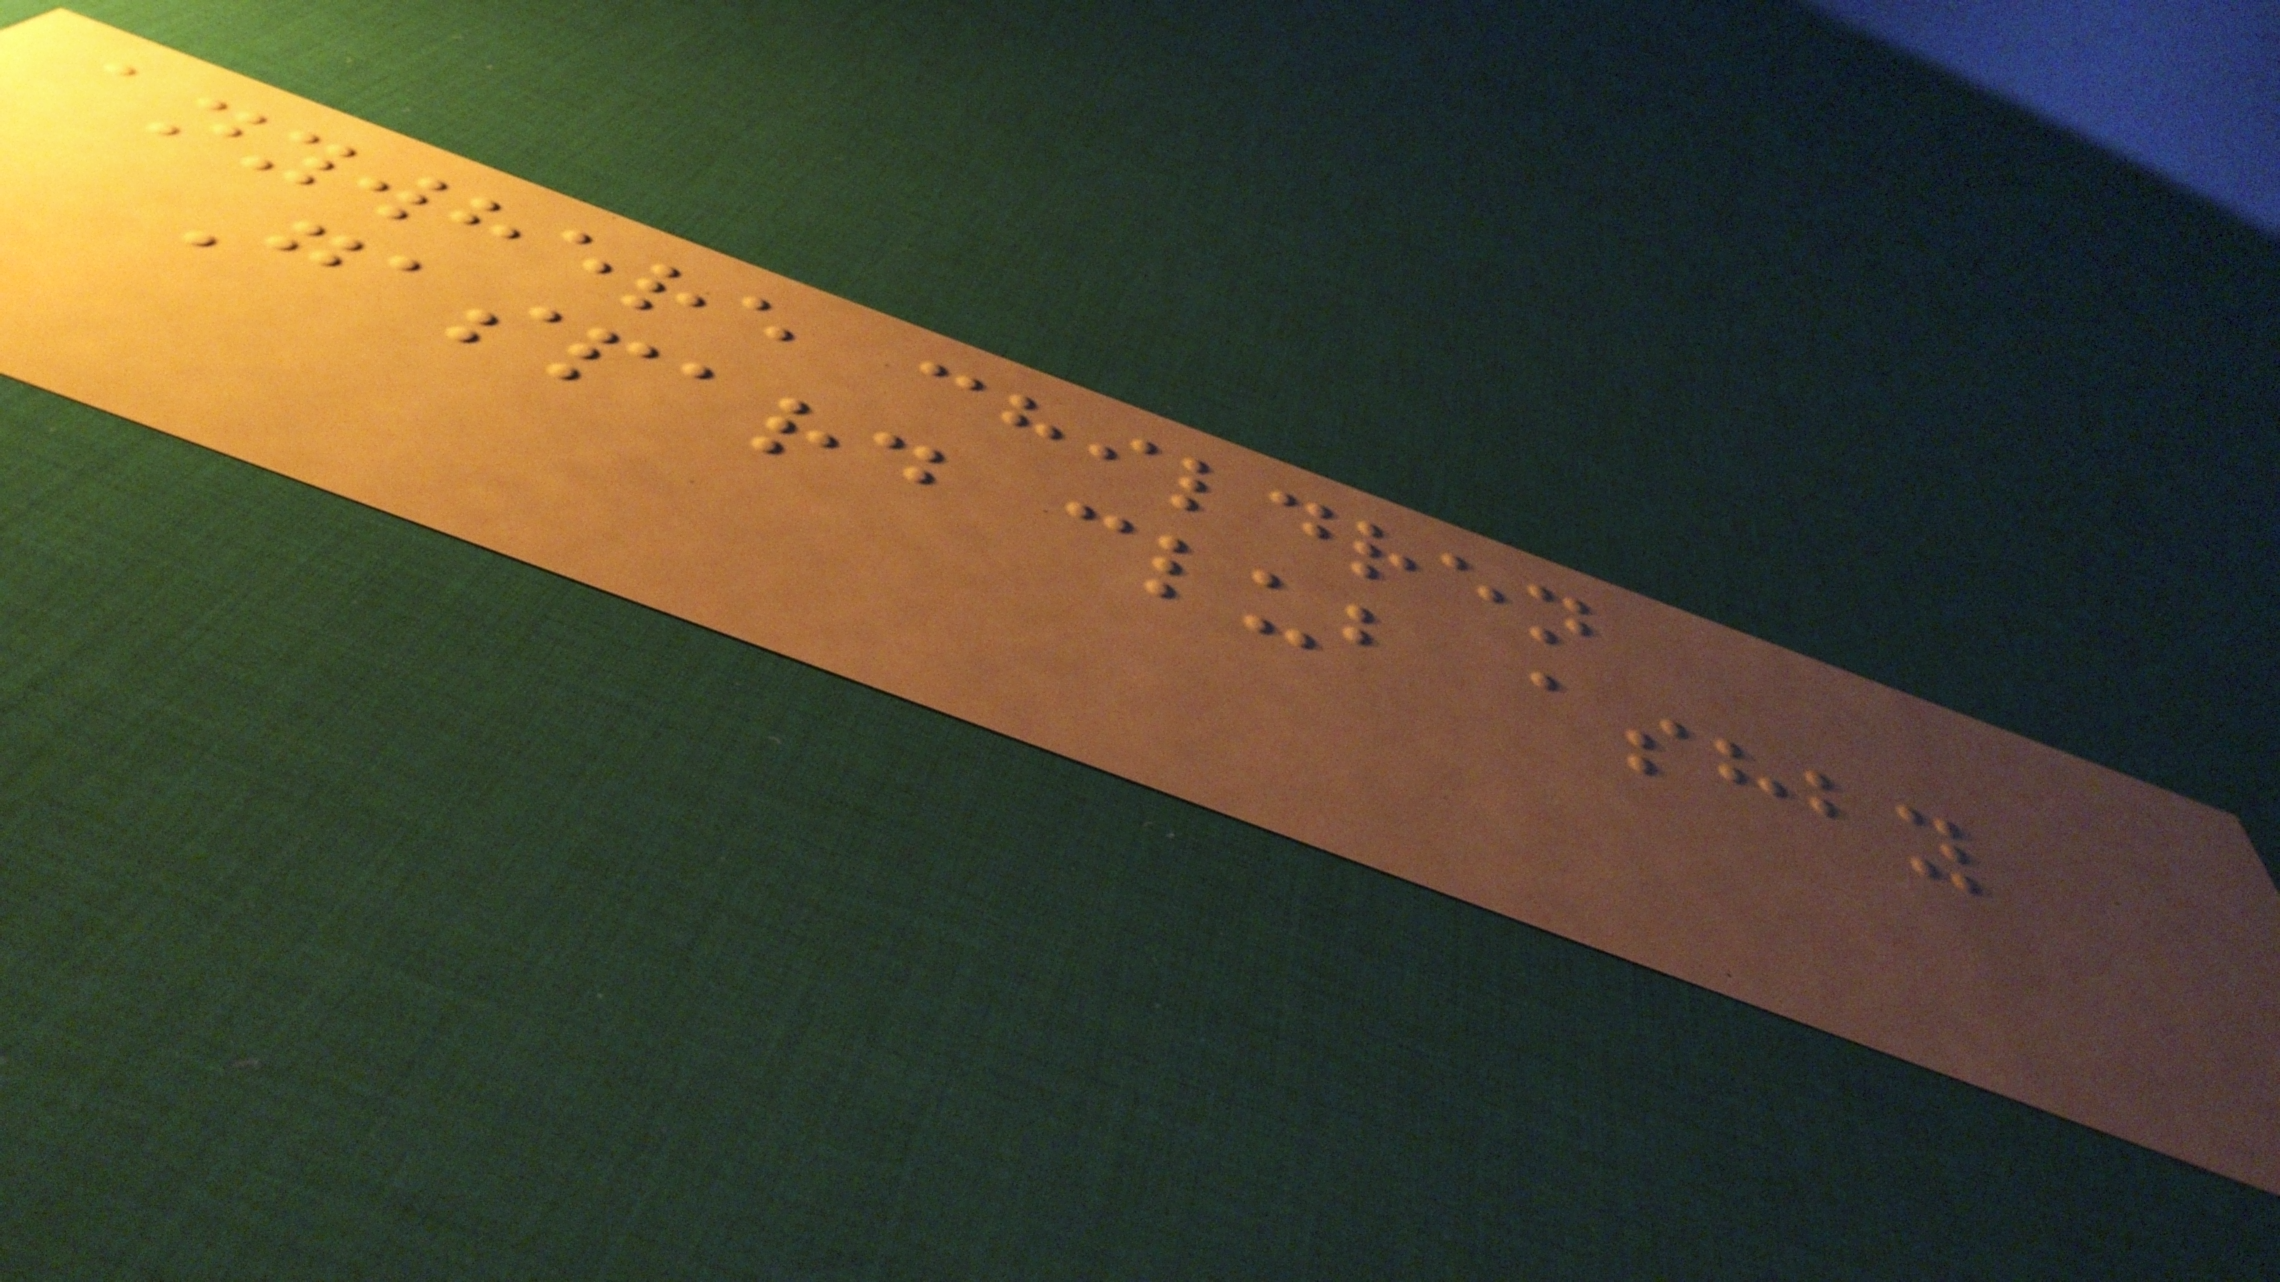anywhere children
Gaspard club ashby
